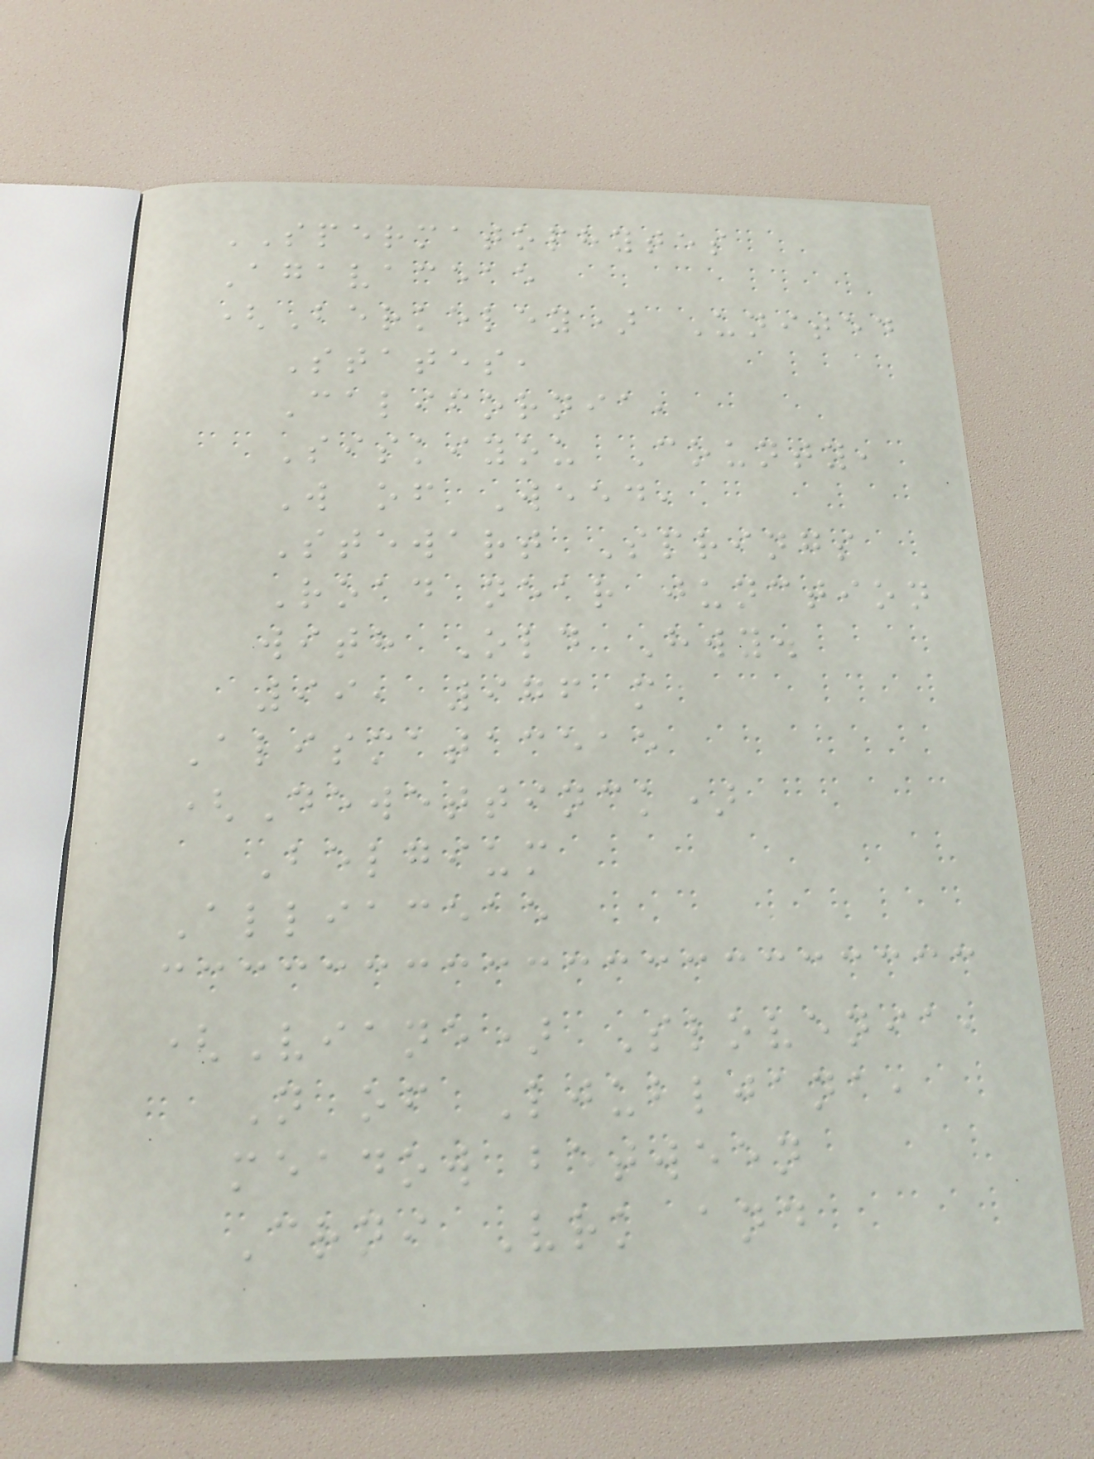SPERMATOPHYTES
Agavaceae
(Berkeley) United
States,
California,
Siskiyou County,
W of Weed,
Stewart Springs
Road near junction
with Old Hwy.
99, 976 m
Alismataceae
(Dewettinck)
Belgium
Alliaceae
(Viane) Slovenia,
N of Ljubljana,
meadow between
Crni Vrk and
